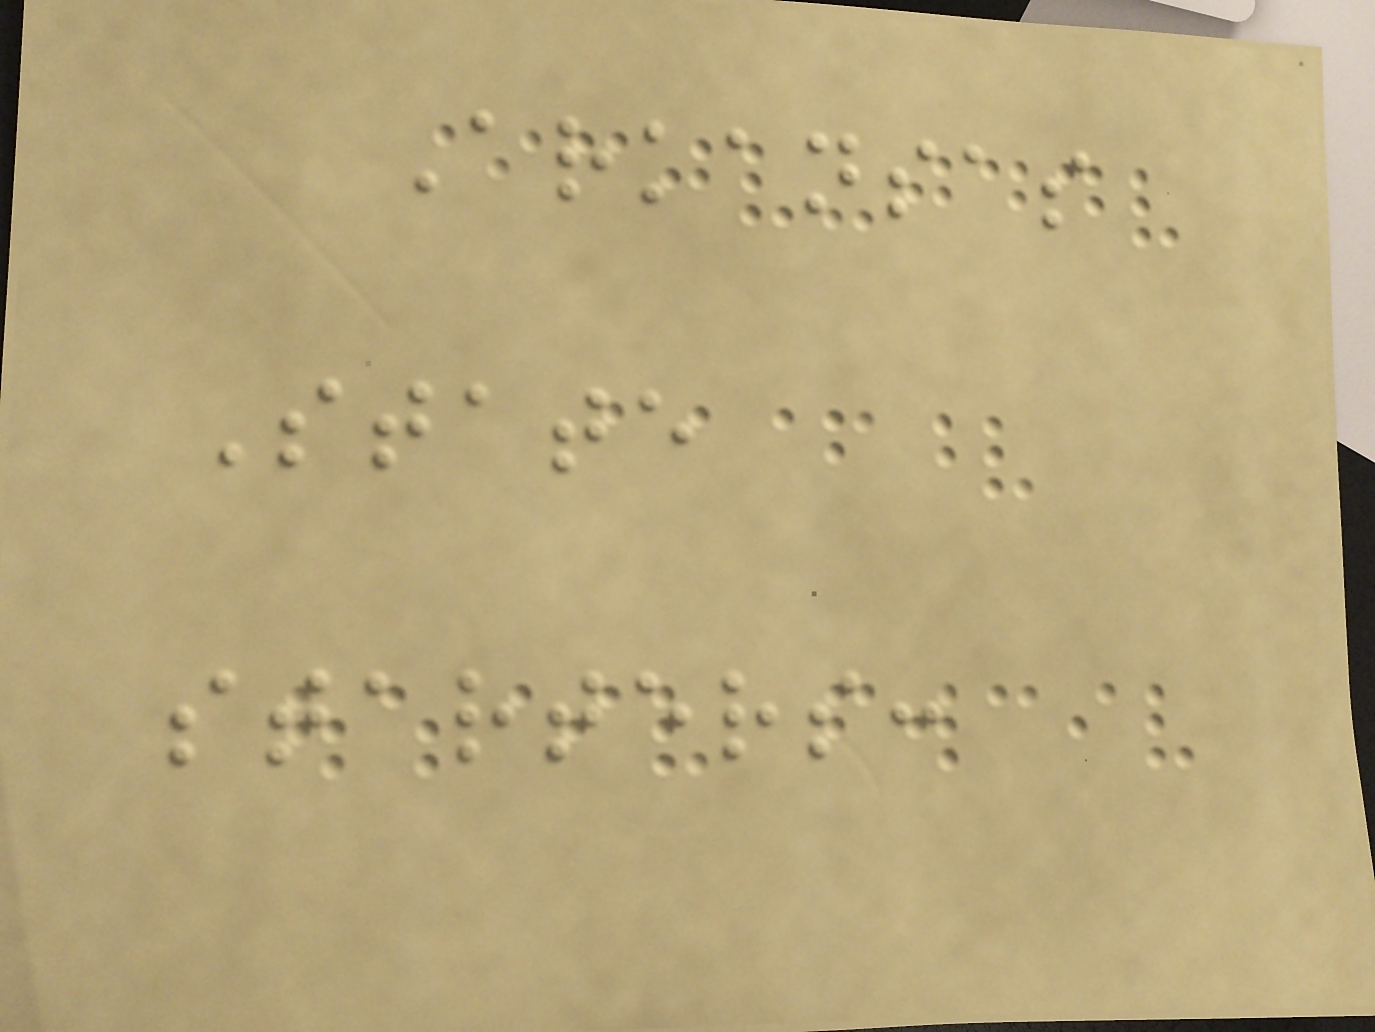Arkansas
State
starters:
